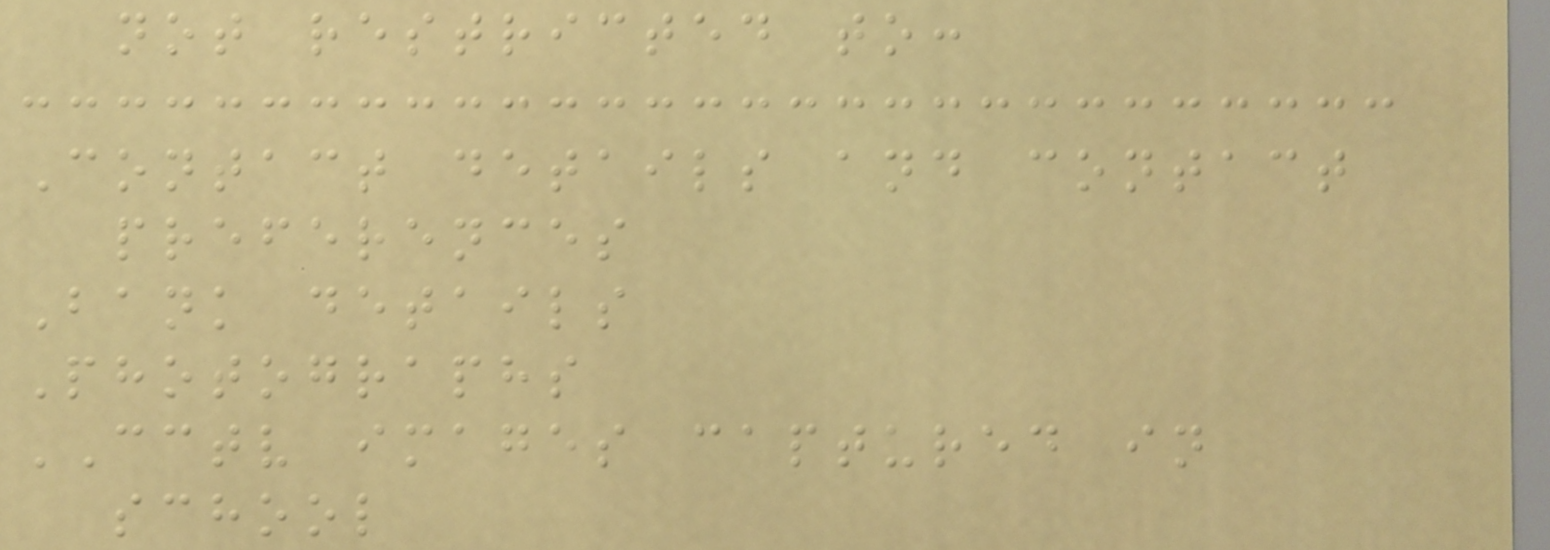not restricted to:
Contact details and contact
preferences
Bank details
Photographs
CCTV images captured in
school
